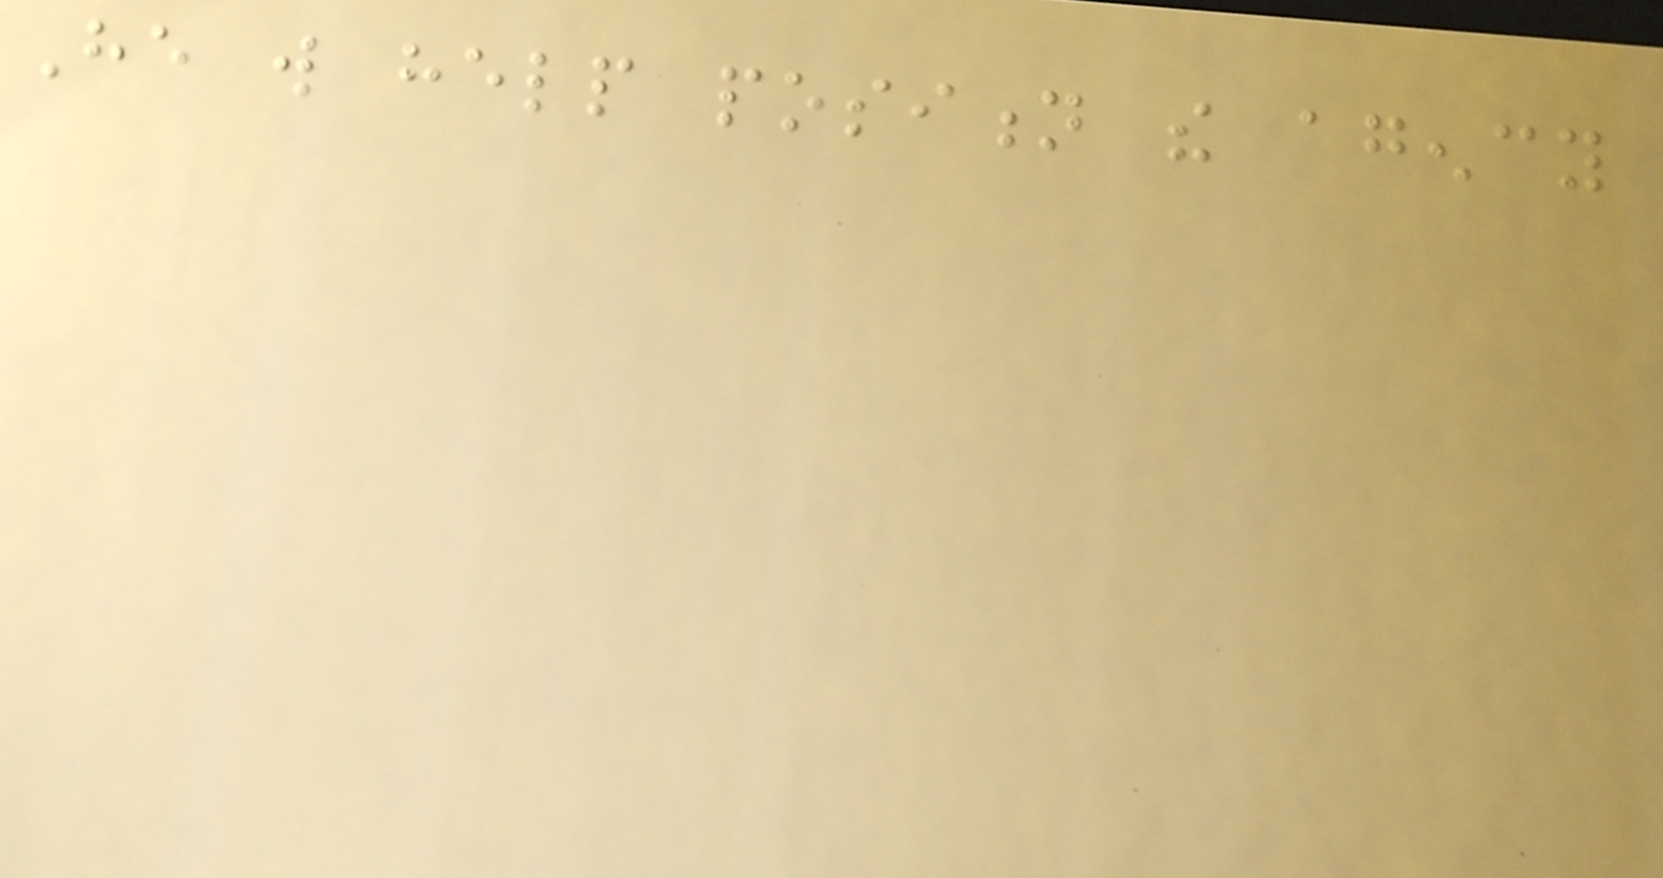He will help position the agency
